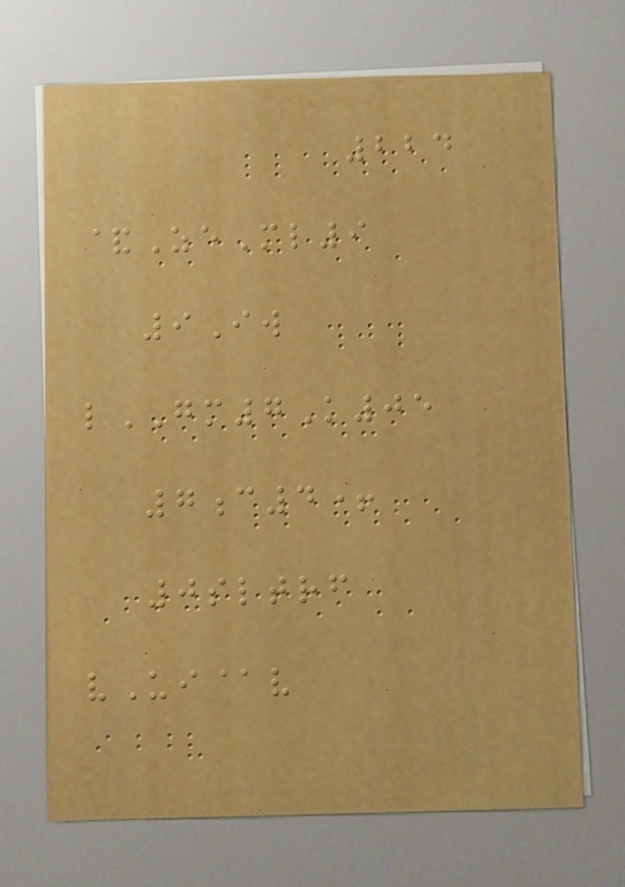224
&ZeMl9
9Iw
lGM7K05
7c4+
0sltrf
vUi@v
